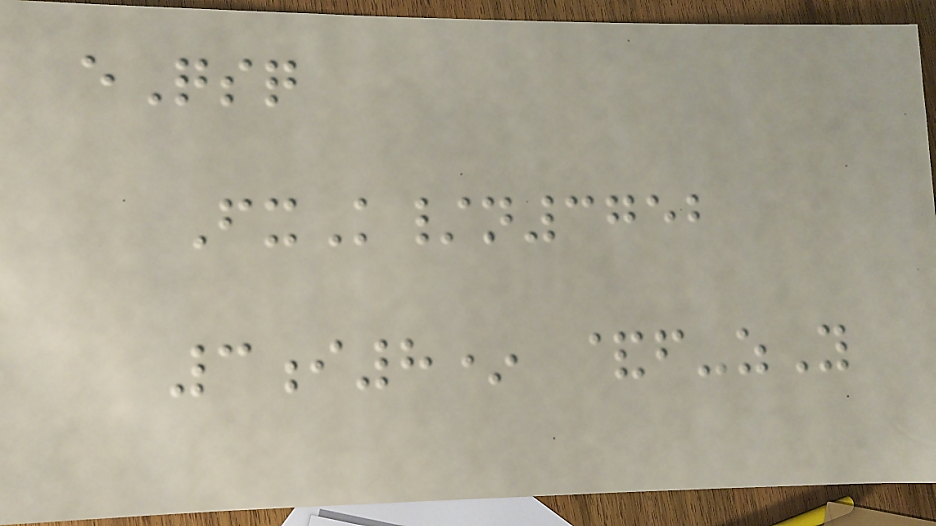eQsq
FxK/n3752
3i8* &f-zY
